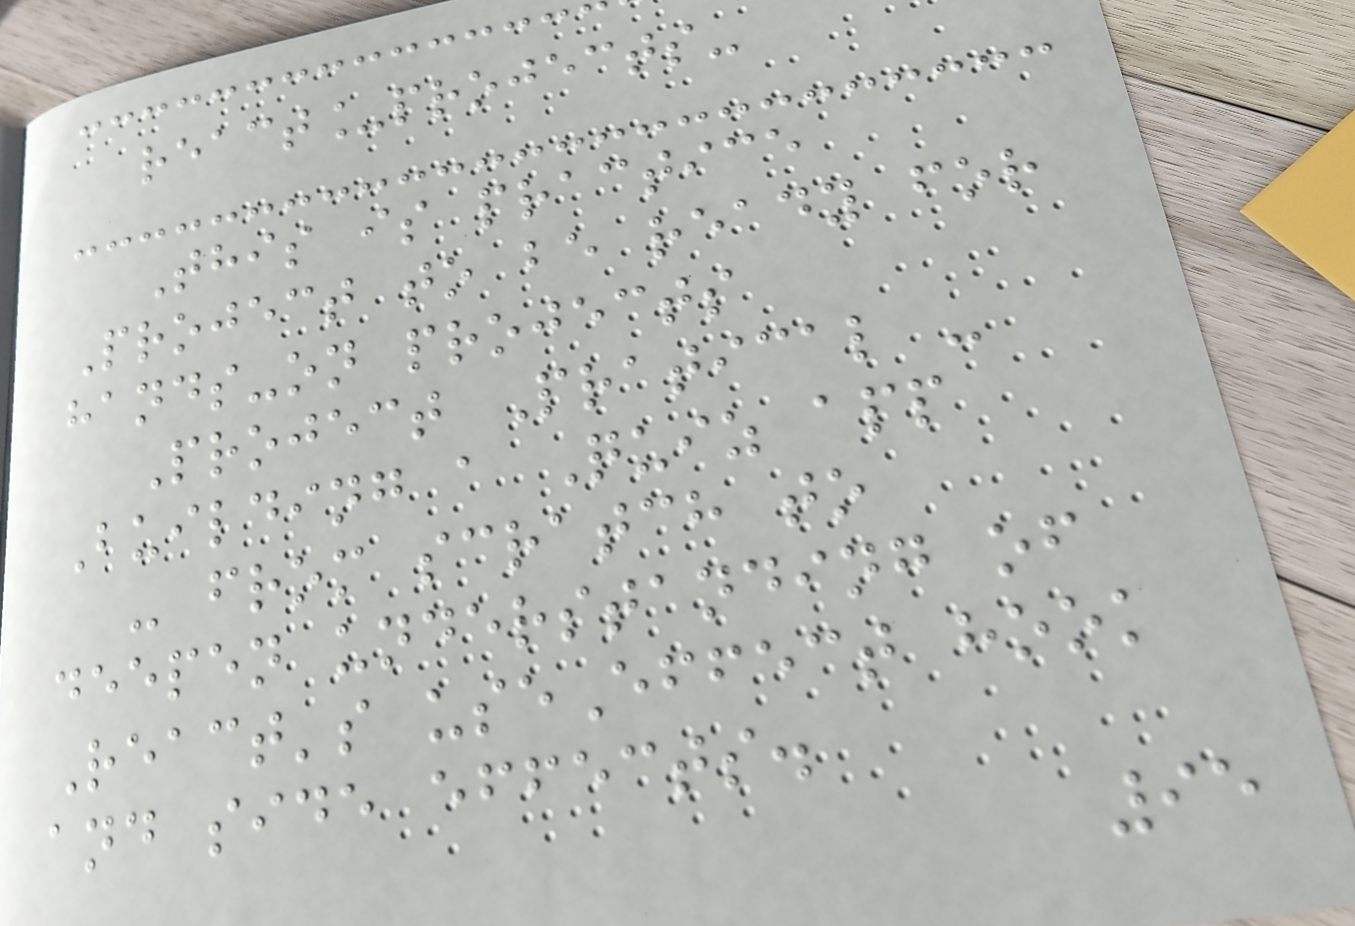react_projects-
This is practice
Project to be ready for
hands-on projects
Project Pratical -
Building a Quiz app
- from scratch to
deepen understanding of
React's useEffect hook
and side effects.
95
